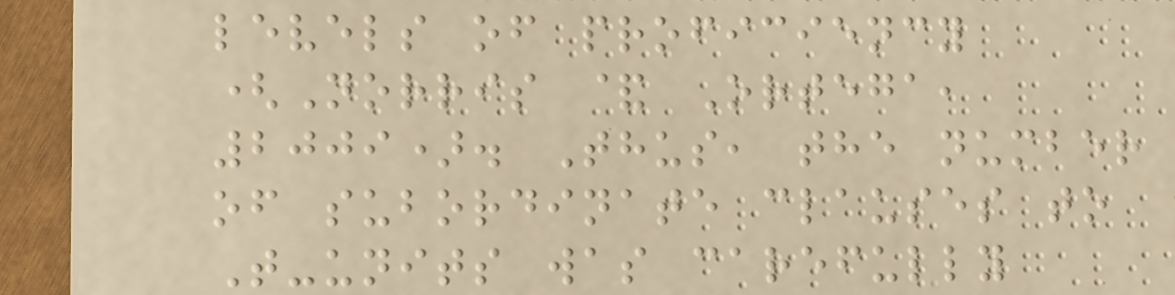levels of proficiency
(Norris & Ortega,
2009). Thus, the number
of subordinate clauses to
T-units was carefully
